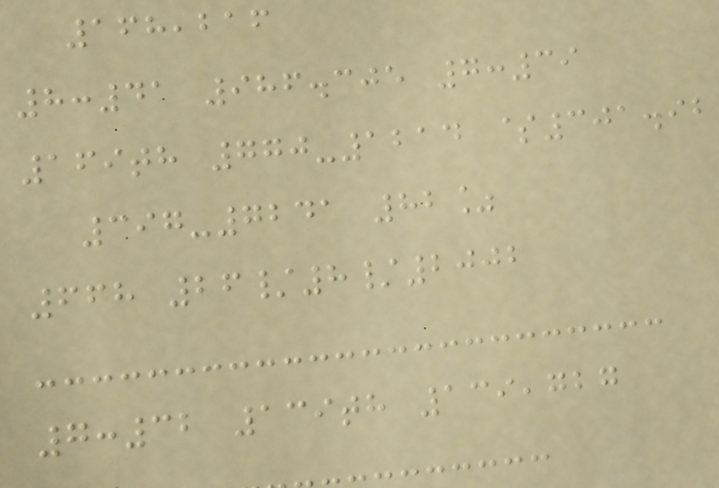168,216
8:41 986.305 7:39
169th 770-1214 $301.92
397-7241 82%
668 26/8/2002
7:32 139th 139,727
